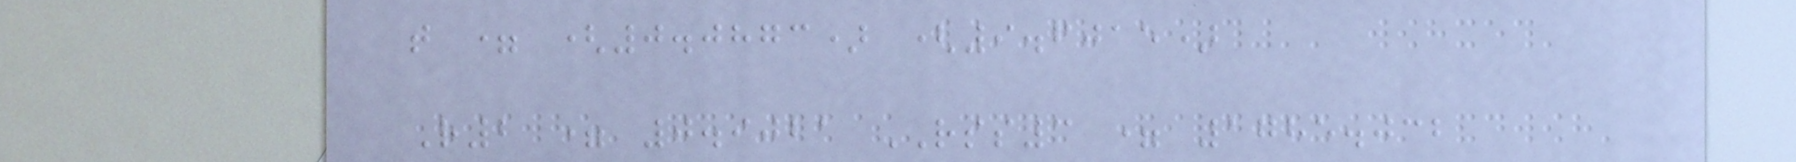t = (0.0873) (9.6015)
R2 = 0.9021 RSS3 = 1785.032
